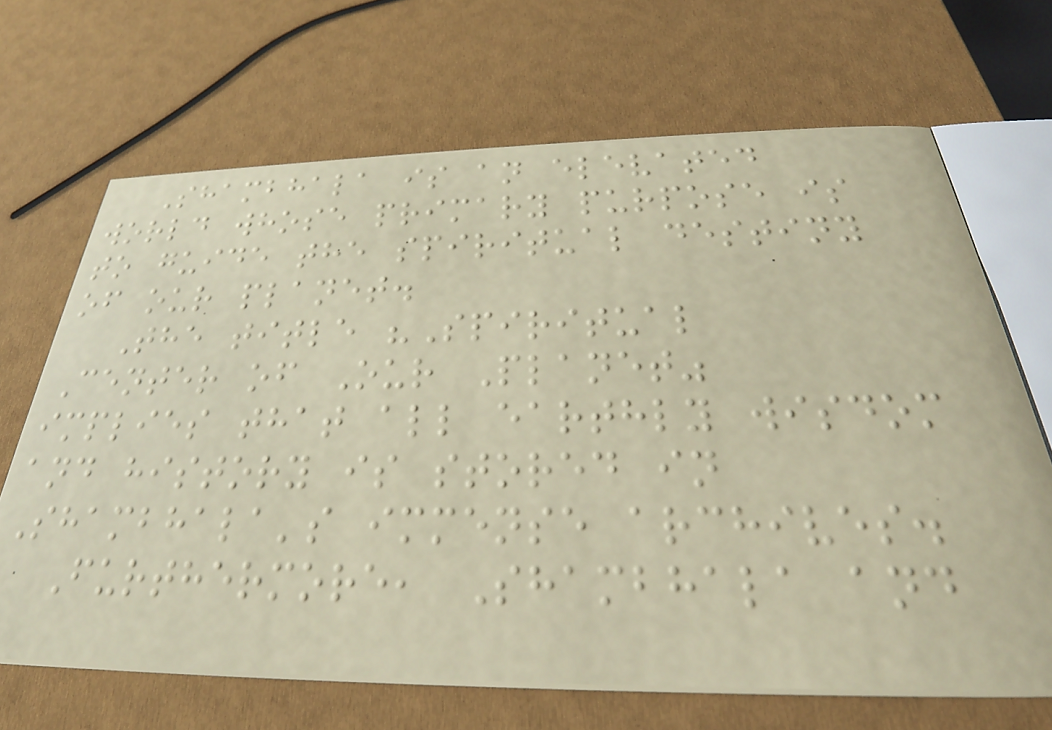Shambhala is an elevated
world whose primary purpose is
to guide the spiritual destiny
of our planet.
The title "Spiritual
Center of Our Planet"
implies that all earthly wisdom
and history is stored in
Shambhala's immense archives.
Furthermore, Shambhala and
